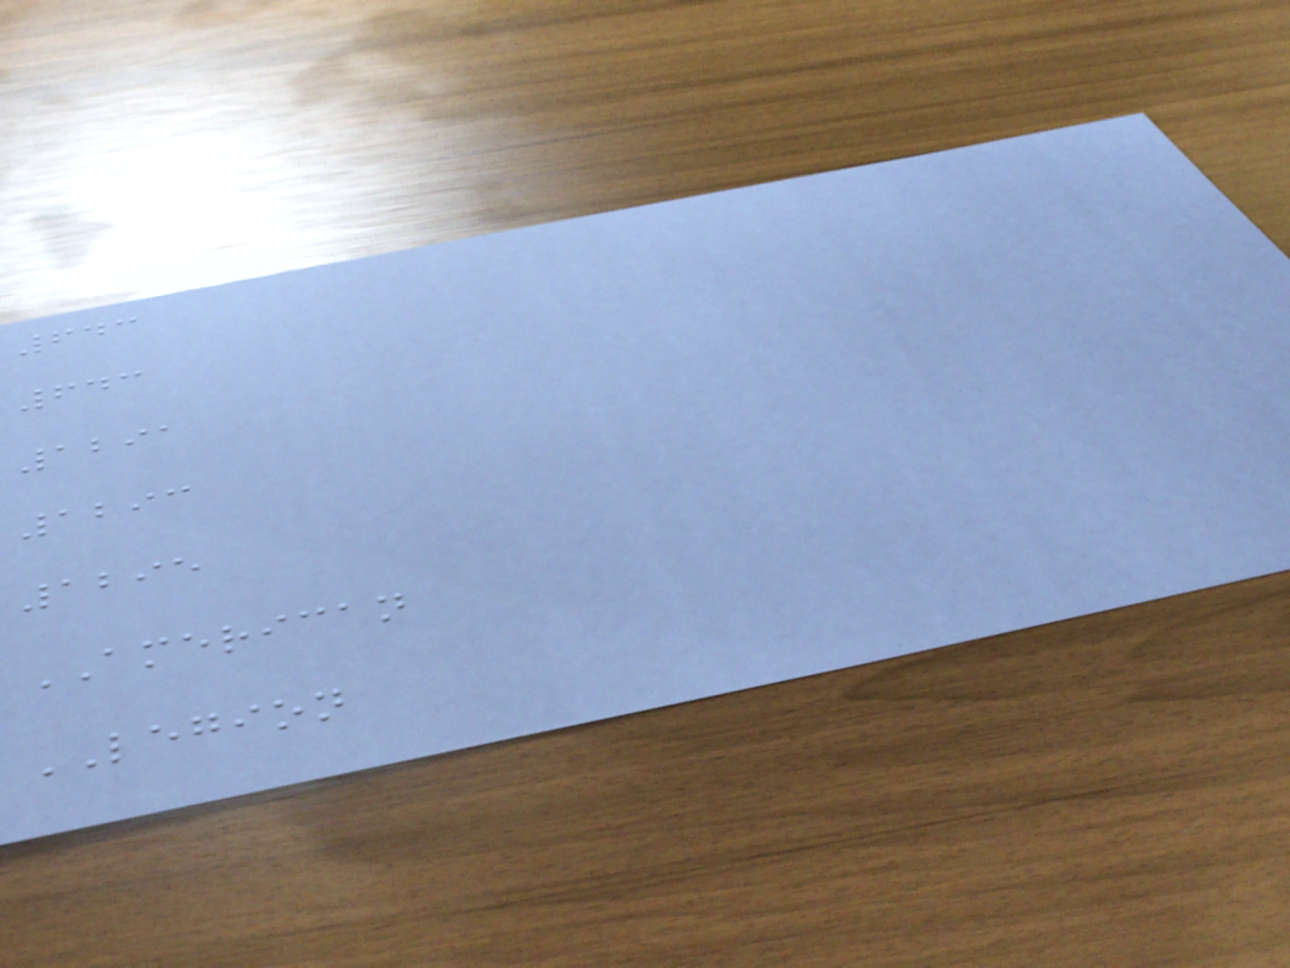643
643
1291
1293
1295
AMERICAN
LEGION
